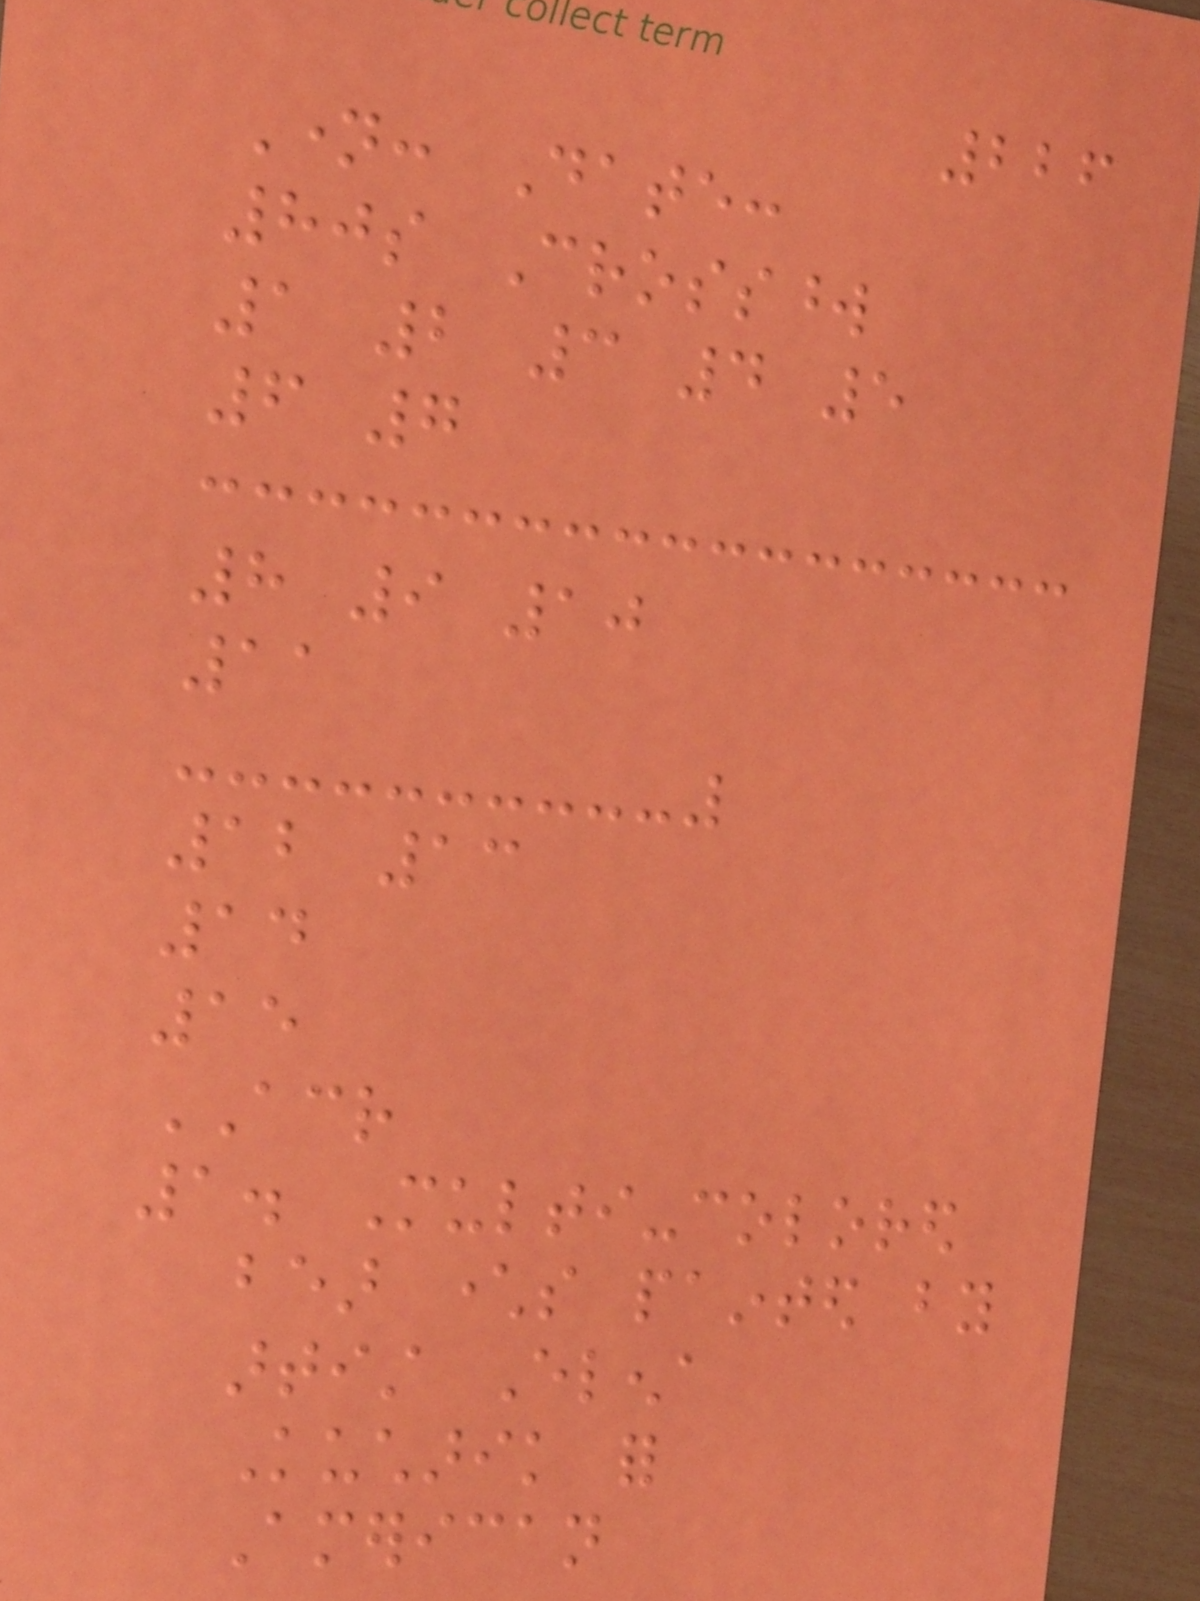226
Name: Date:
80s Crossword
1 2 3 4 5
6 7
8 9 10
11
12 13
14
15
ACROSS
1. Multi-colored
bear characters painted by
artist Elena
Kucharik for
American
